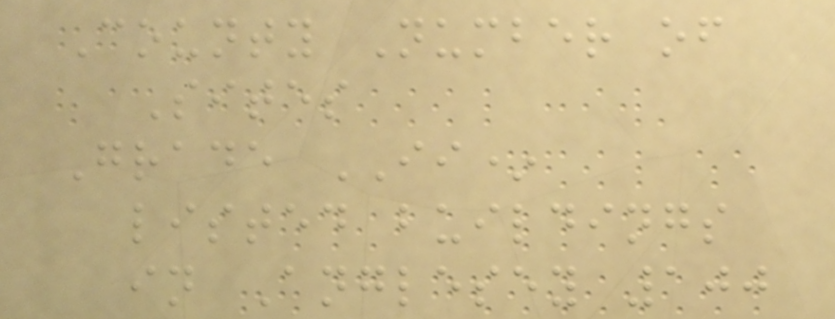County Number of
Sites
Grade II*
listed buildings
in Anglesey 100
